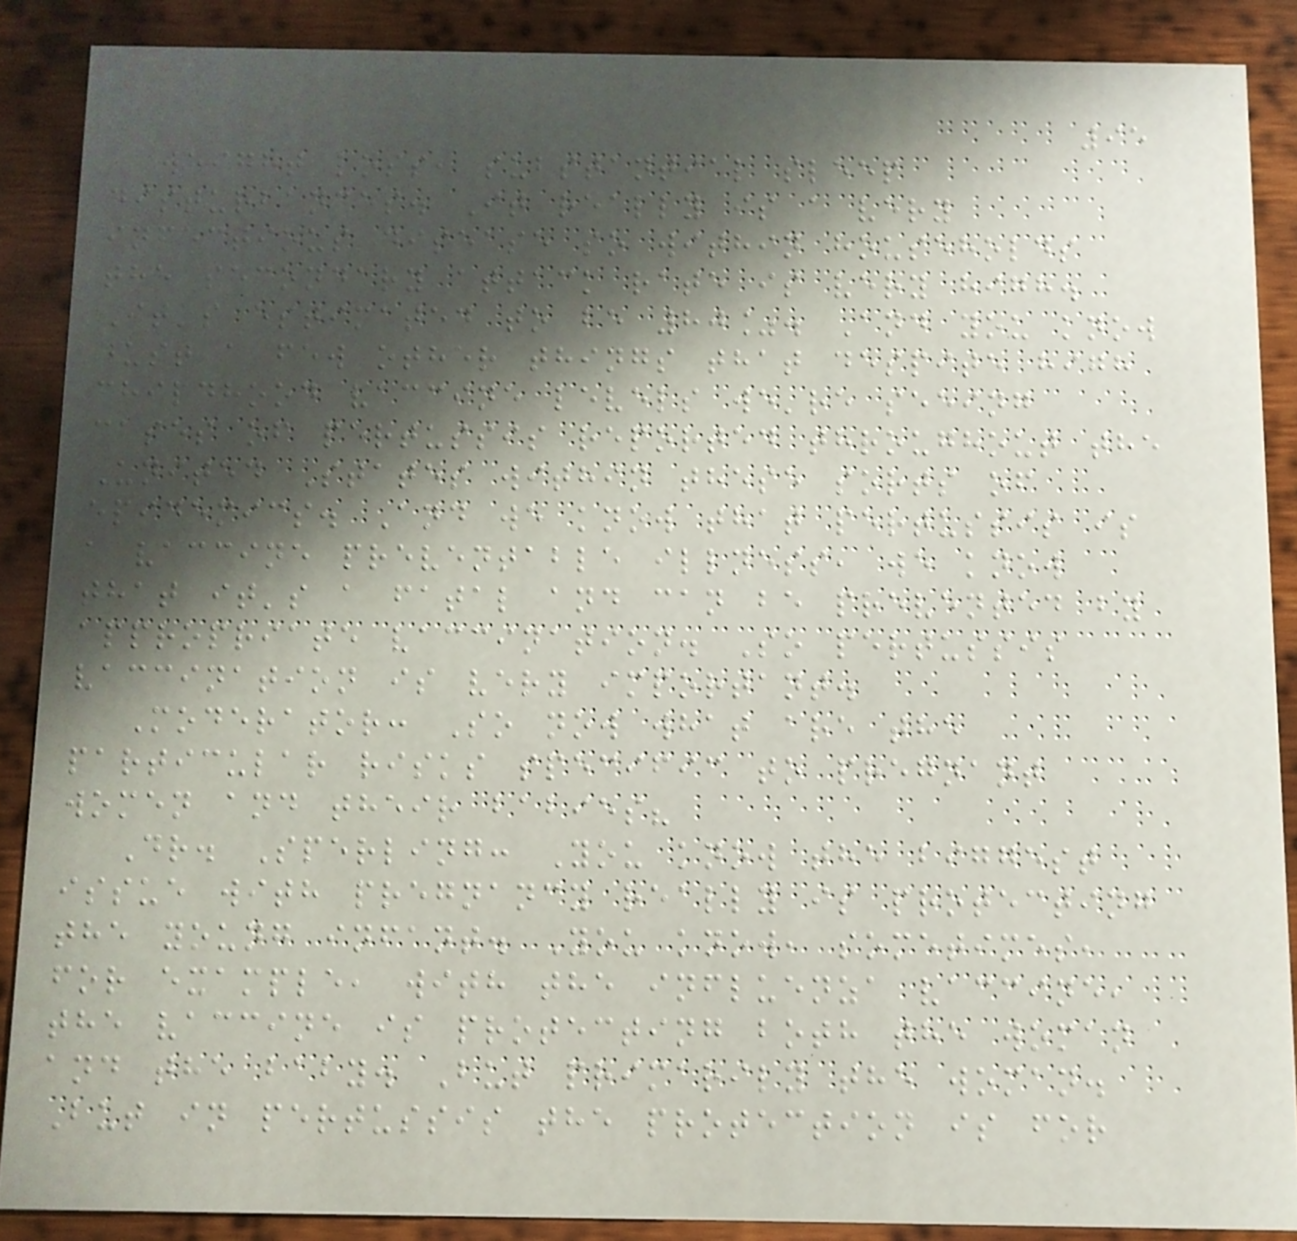95
weight loss, substantial sleep
disturbances. It really is a very
infectious disease so within households
the secondary attack rate is very high.
It's estimated to be 80%. And you know
just a few other things that despite high
childhood vaccine levels we're seeing
cases of pertussis reported throughout the
United States within these sorts of
epidemics. And we know that pertussis is
a vaccine preventable illness, we know
that it's a fatal and can be prevented by
appropriate vaccination. So pertussis
vaccination is very important.
Moderator: So now what are the
particular risks specific to pregnant
women and their babies?
Dr. Sperling: You know the biggest
issue with pregnancy really is protecting
the young infant. You know, sometimes,
for example, with the influenza vaccine,
the vaccine is protecting both the woman
and the baby. But primarily the woman.
But in pertussis the protection is for
